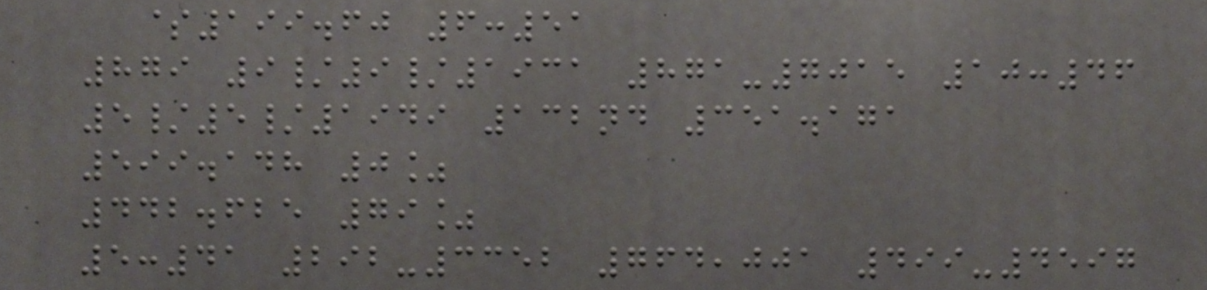$199.60 6:51
879 9/9/1931 871-7015 10:46
5/5/1949 132nd 351.171
599.148 0%
442.625 79%
5:41 292-3352 764,001 499-4597
